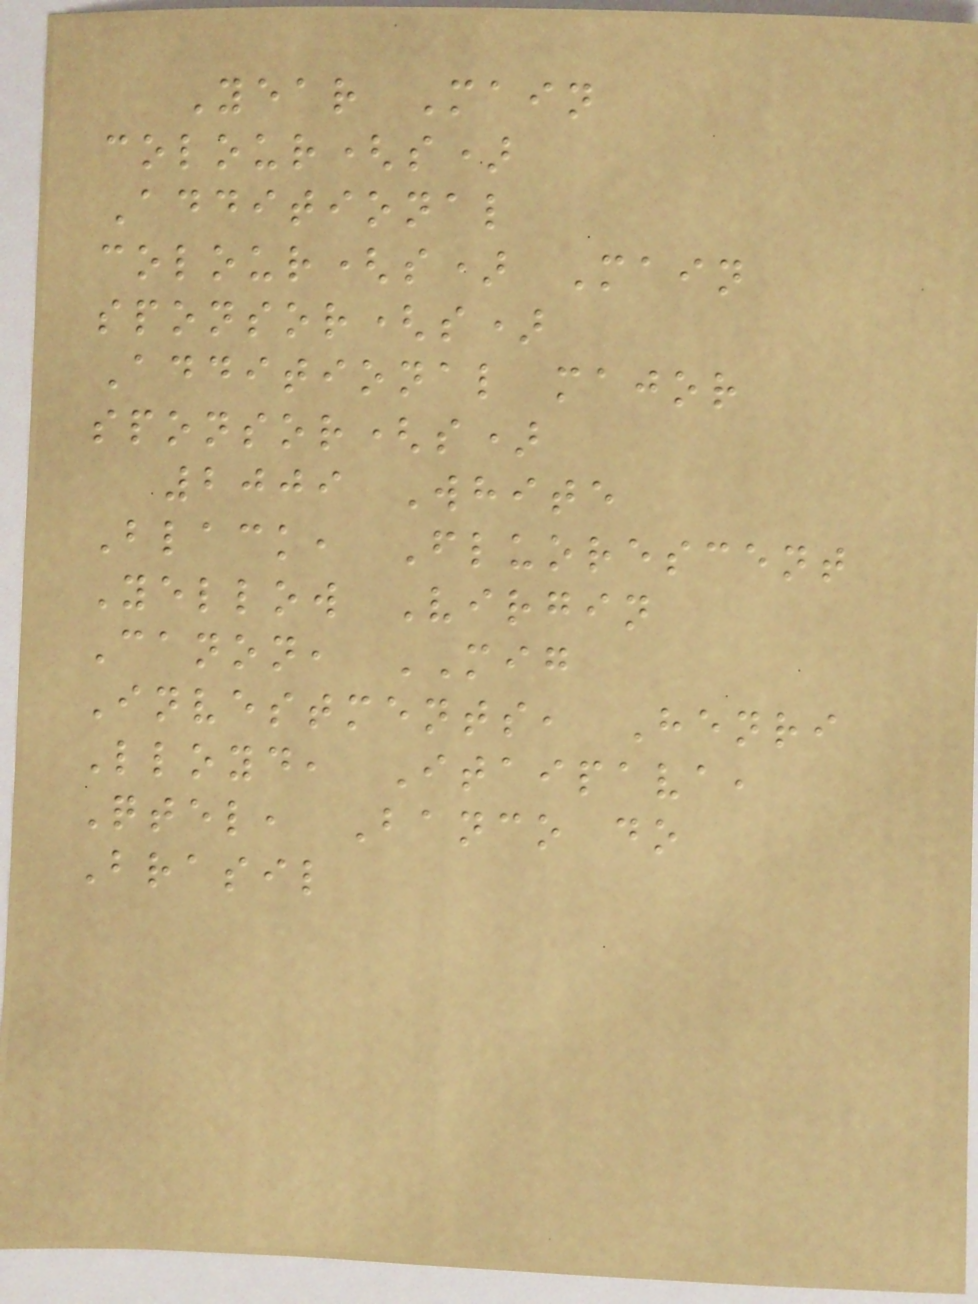Year Main
colour(s)
Additional
colour(s) Main
sponsor(s)
Additional major
sponsor(s)
2009 White
Black, Fluorescent
Yellow Virgin
Canon, MIG
Investments, Henri
Lloyd, Itaipava,
Qtel, Banco do
Brasil
